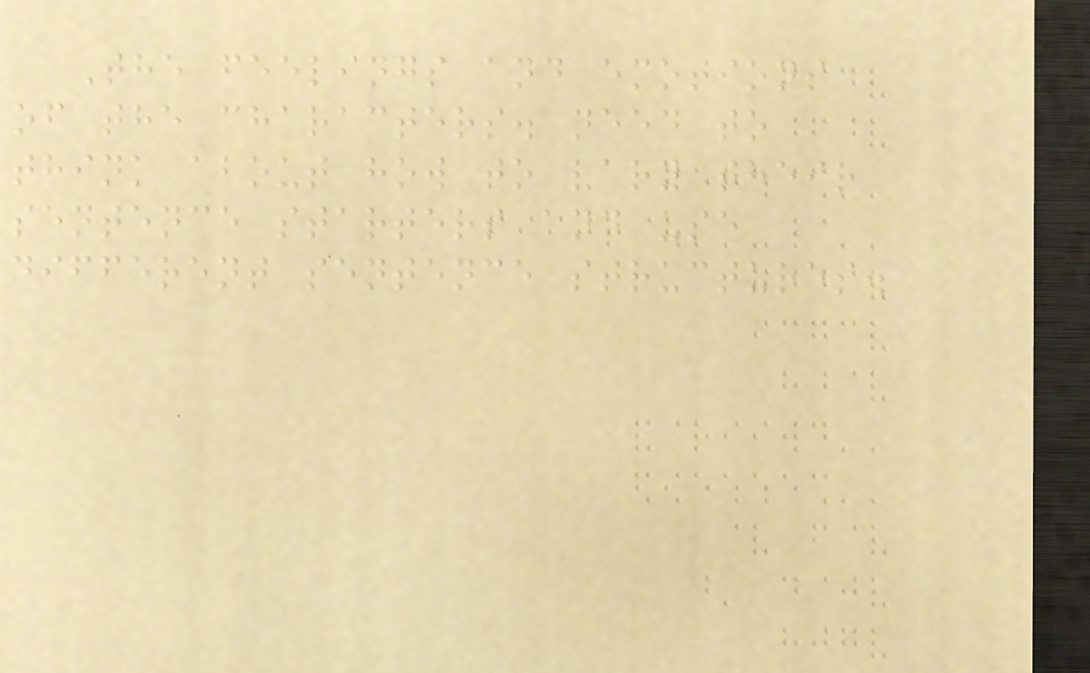The feelings and emotions
of the characters. need to
think about how to vary their
sentence starters and use
different sentence structures.
